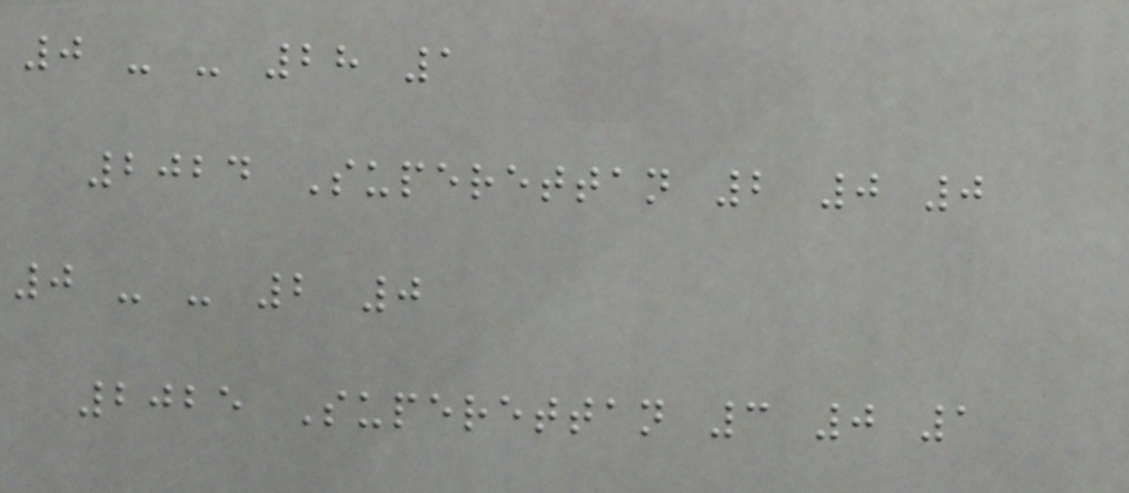0 - - 28 1
2024 Superettan 2 0 0
0 - - 2 0
2025 Superettan 3 0 1
